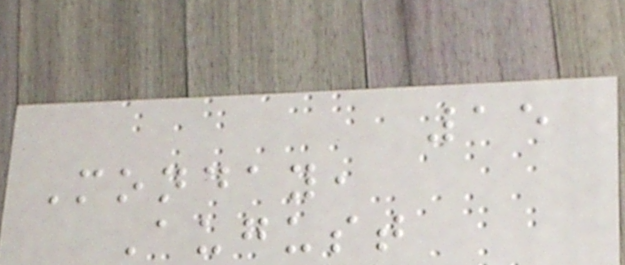15
Monday,
August
